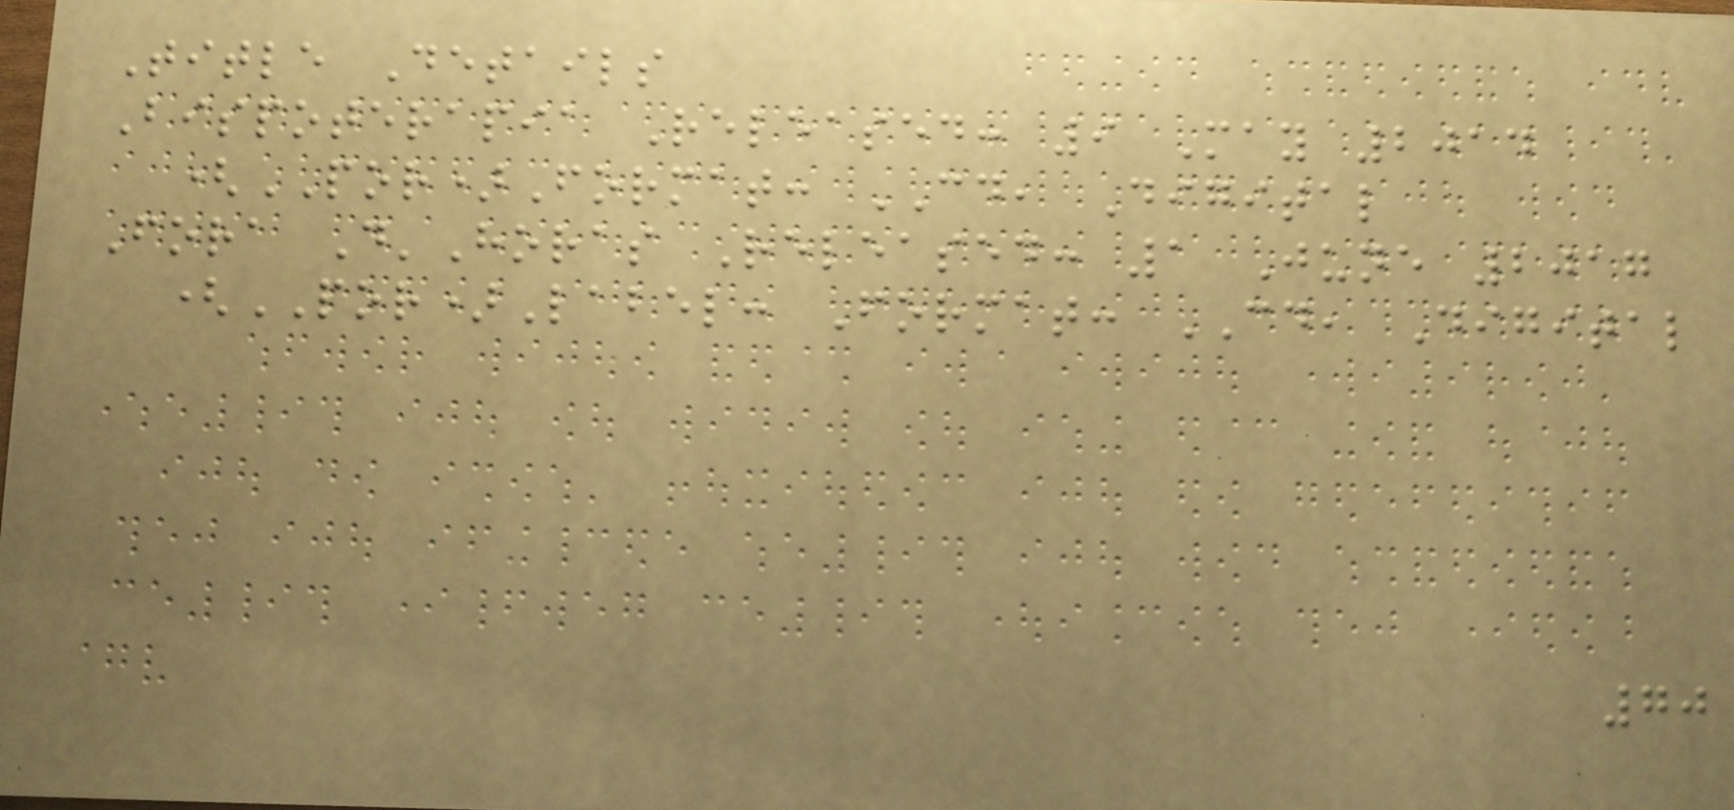Title Details
Bispoterapia Released: 9 May 2014
(POR)Format: CD, Digital
Fora D'Horas Released: 1 June 2017
(POR)Label: Format: CD, Digital
70
